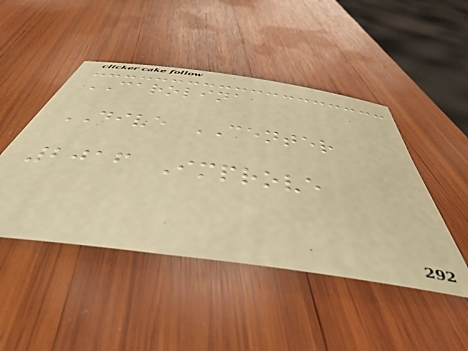CAROLINA
DIVE CENTER
2016 Improve
